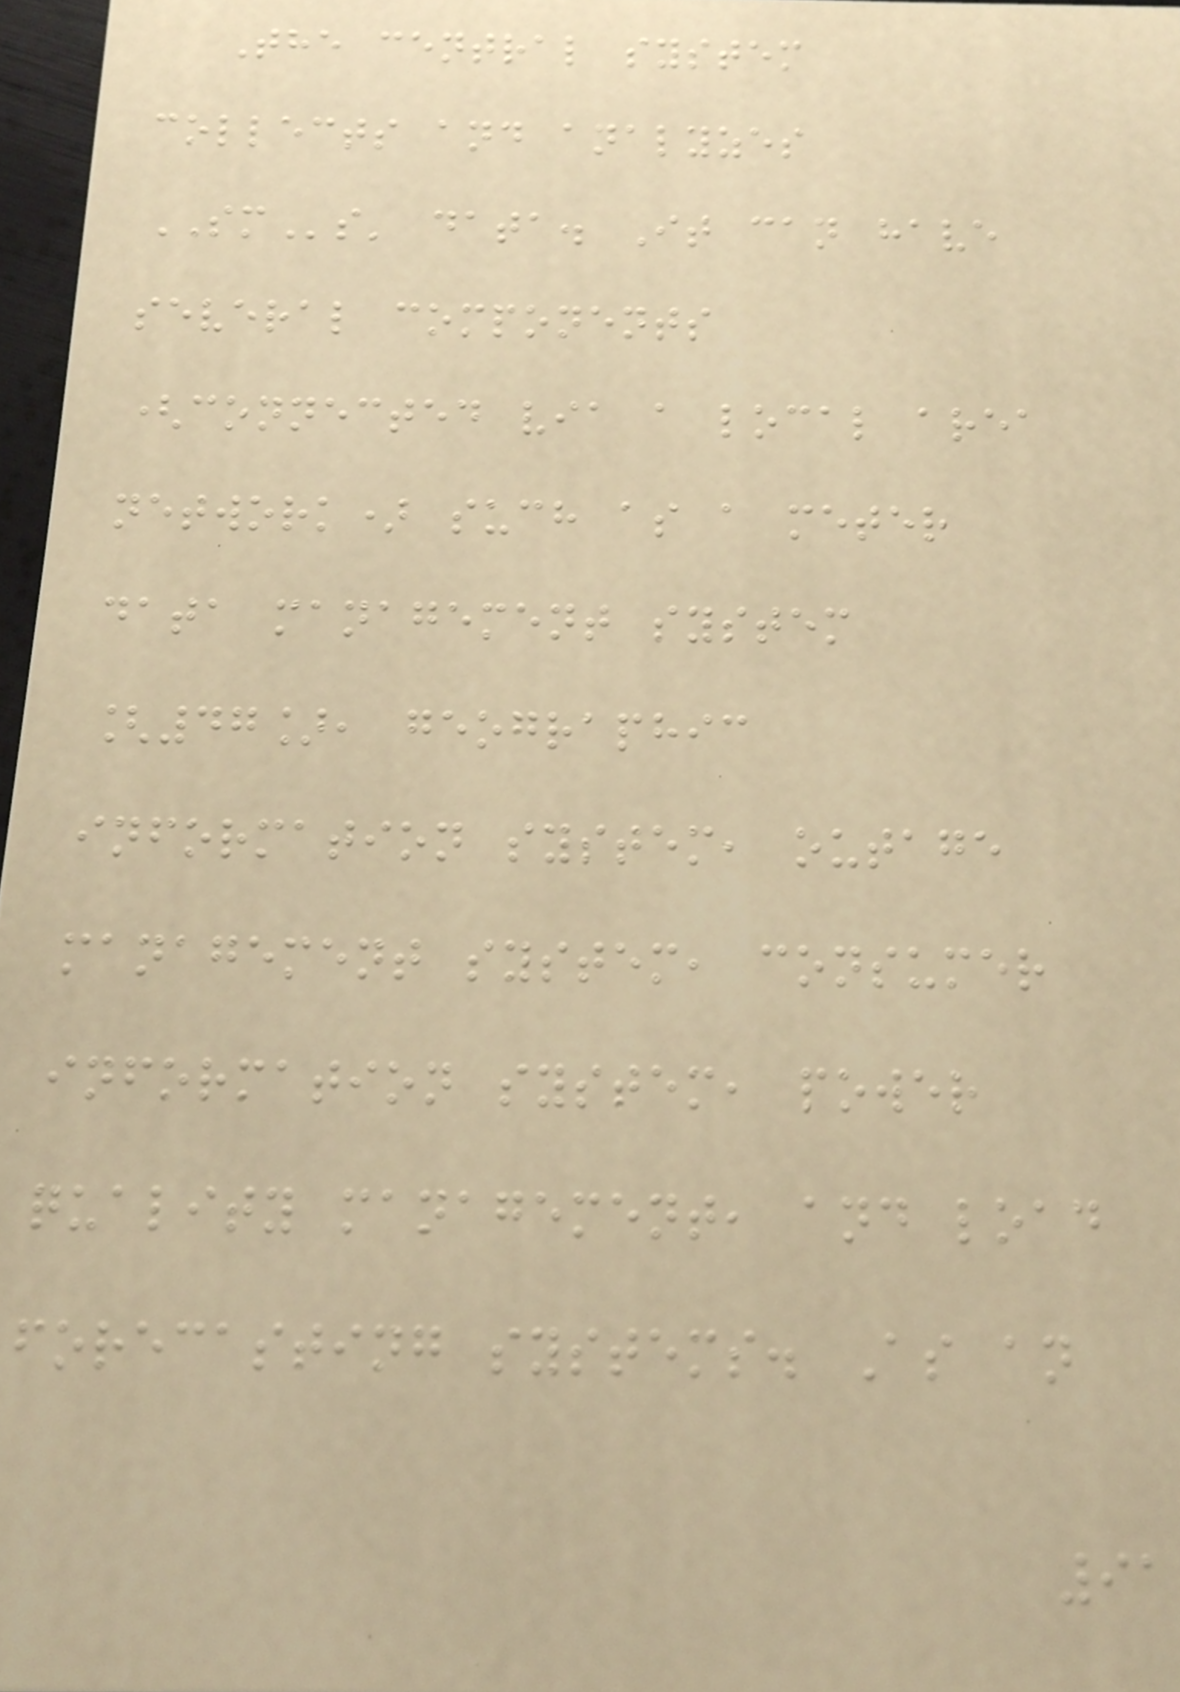The central system
collects and analyzes
SMs' data. It can have
several components
(connected via a local area
network) such as a meter
data management system
[47], geographic
information system, outage
management system, consumer
information system, power
quality management, and load
forecasting systems. As an
91
